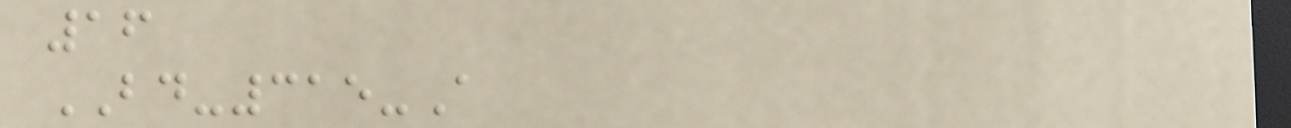16
BD-315-A
